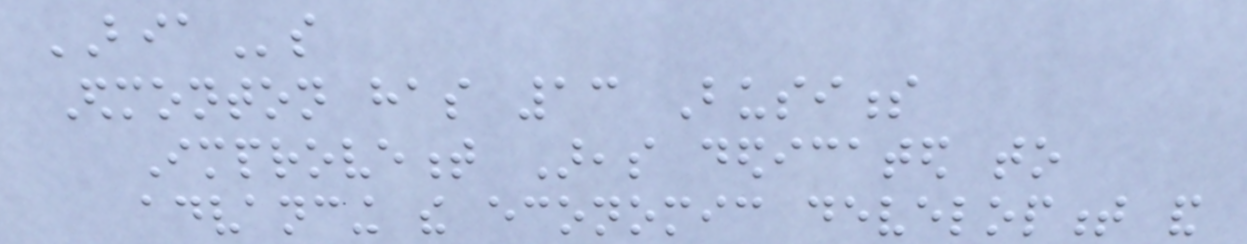BIAs
Edmonton has 13 Business
Improvement Areas dedicated to
advancing the economic development and
